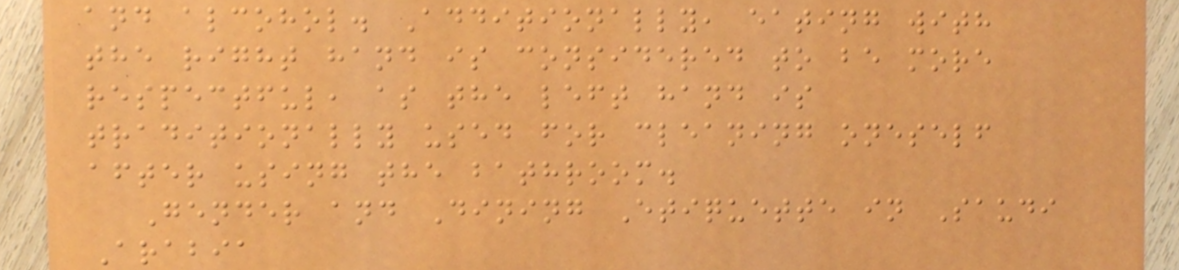and alcohol. Additionally, eating with
the right hand is considered to be more
respectful, as the left hand is
traditionally used for cleaning oneself
after using the bathroom.
Gender and Dining Etiquette in Saudi
Arabia
